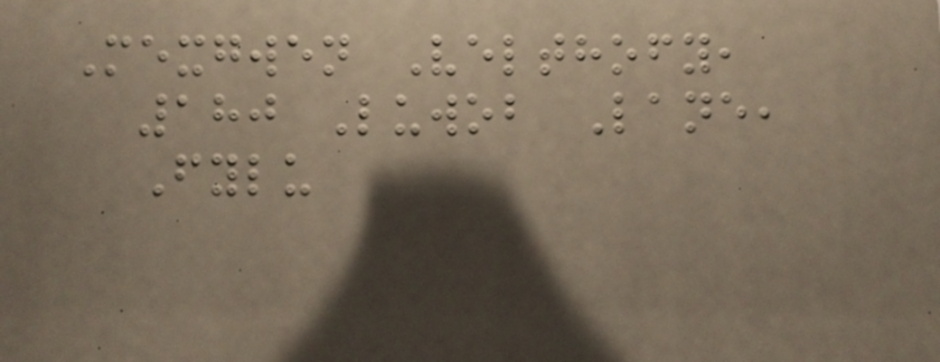Mexgwen Velthofy,
180 Luwob Lane,
Fylu
